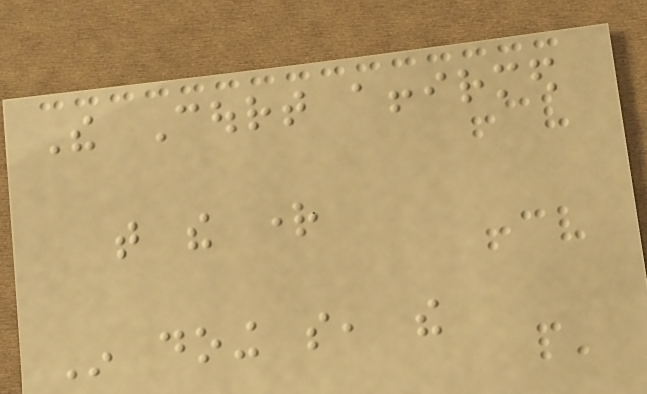The Court affirmed
that the right
In doing so, the
